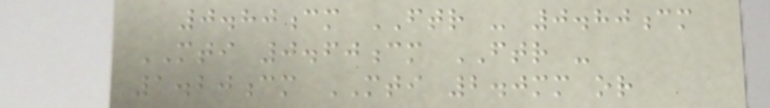0.80cm FTR - 0.80cm
MTI 0.60cm FTR -
1.20cm MTI 2.0mm or
